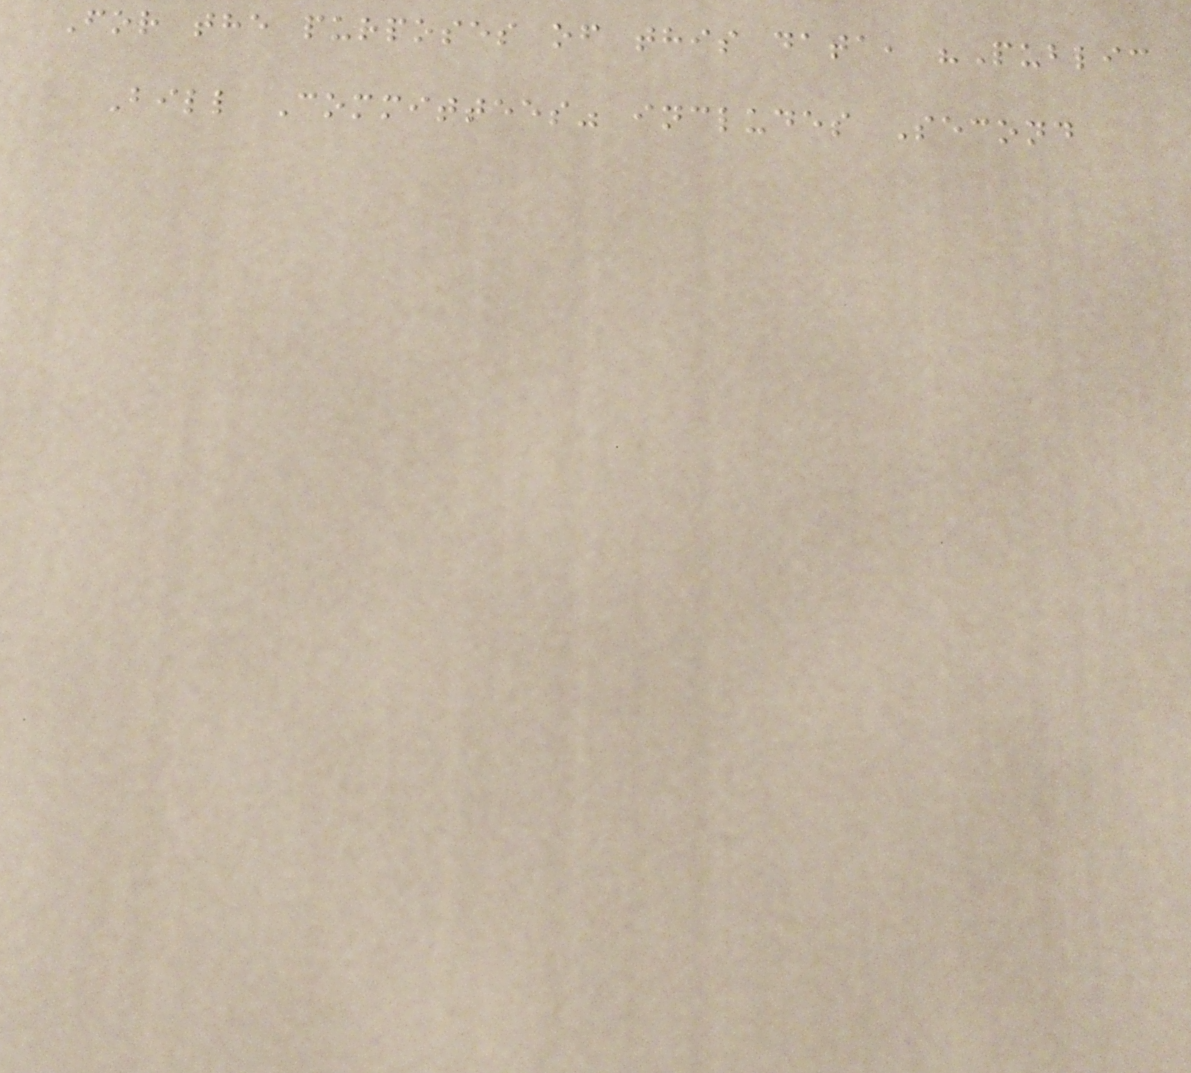For the purposes of this data, "Public
Bill Committees" includes Second
